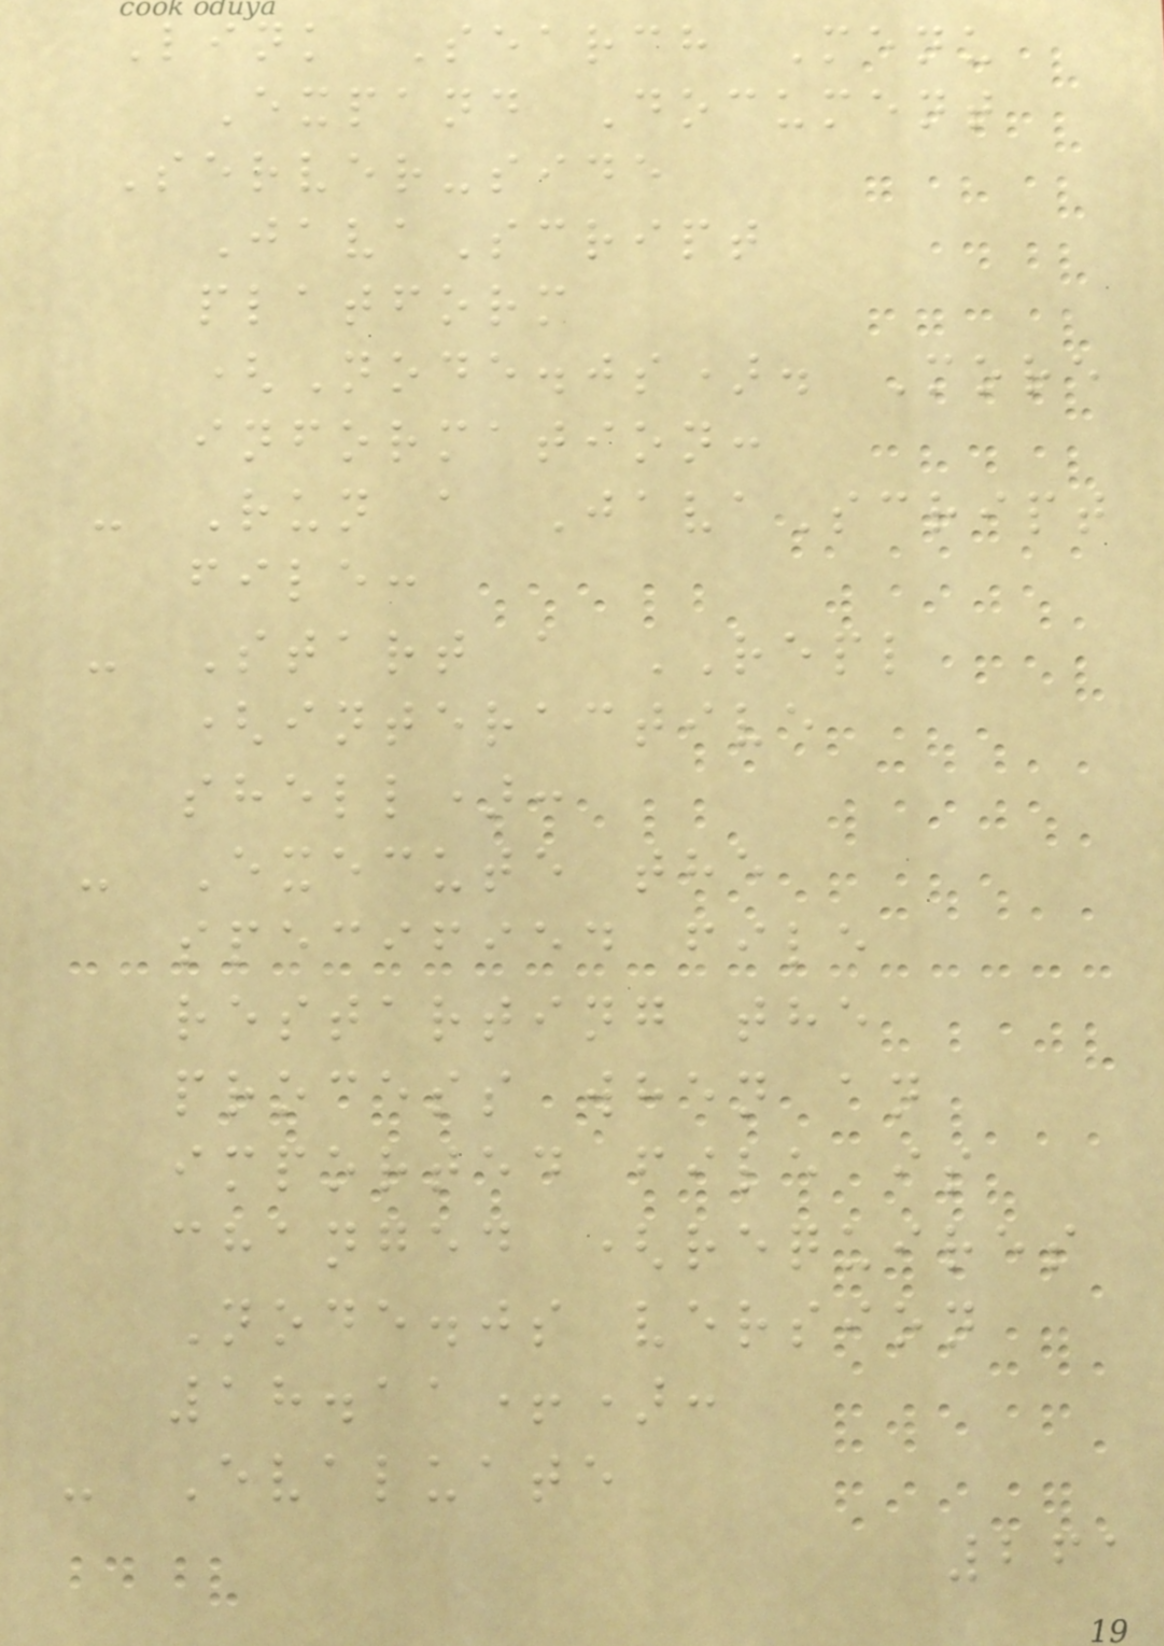Link Search Menu
Expand Document
Server-side
JavaScript
platform
(Node.js). More
information:
- Run a JavaScript
file:
- Start a REPL
(interactive
shell):
- Execute the
specified file
restarting the
process when an
imported file is
changed (requires
Node.js version
18.11+):
- Evaluate
261
